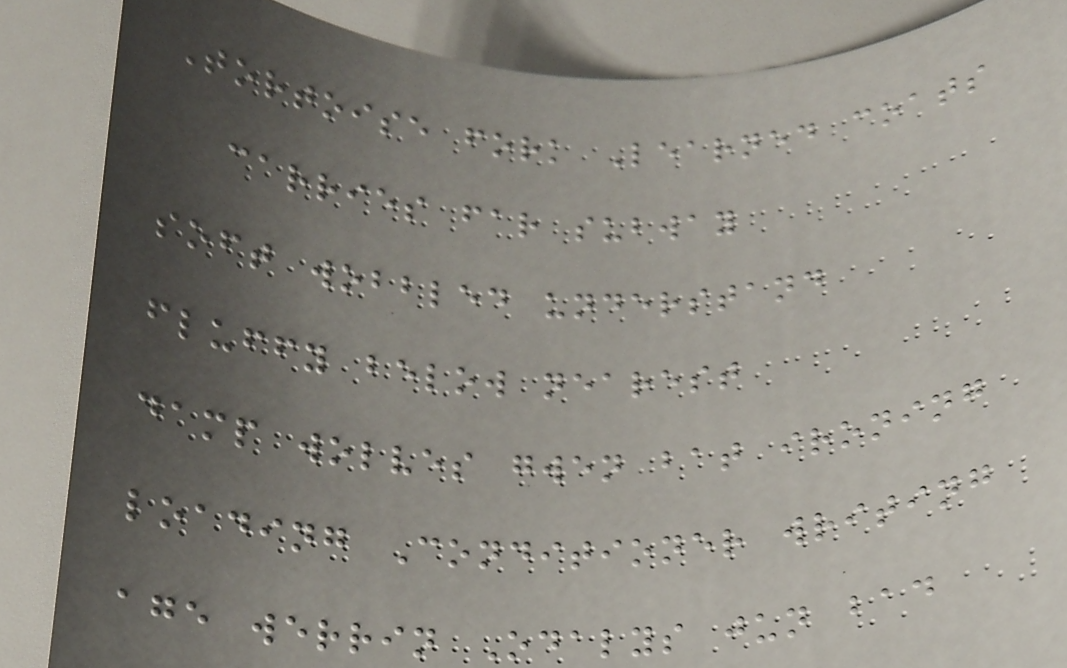Tortoise fork Learned coats
carries far subway
soft wobbled understand
fluffy below nearest
damp wolves gwen bat ironing
loading Conditioner writing
age werrin Odalys jun bad
